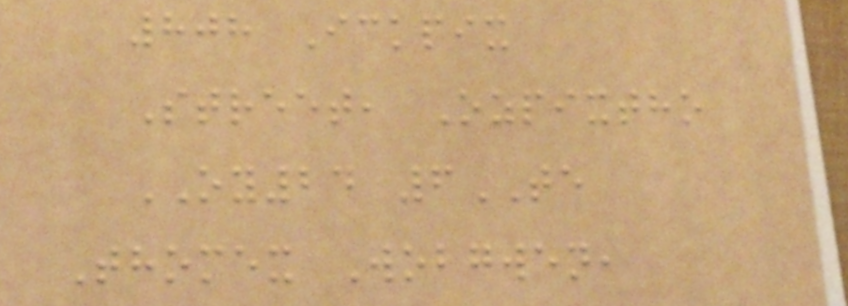808 Ickpix
Street, Ozpixtho
OY24 6TE
Thomex Wobgwen,
